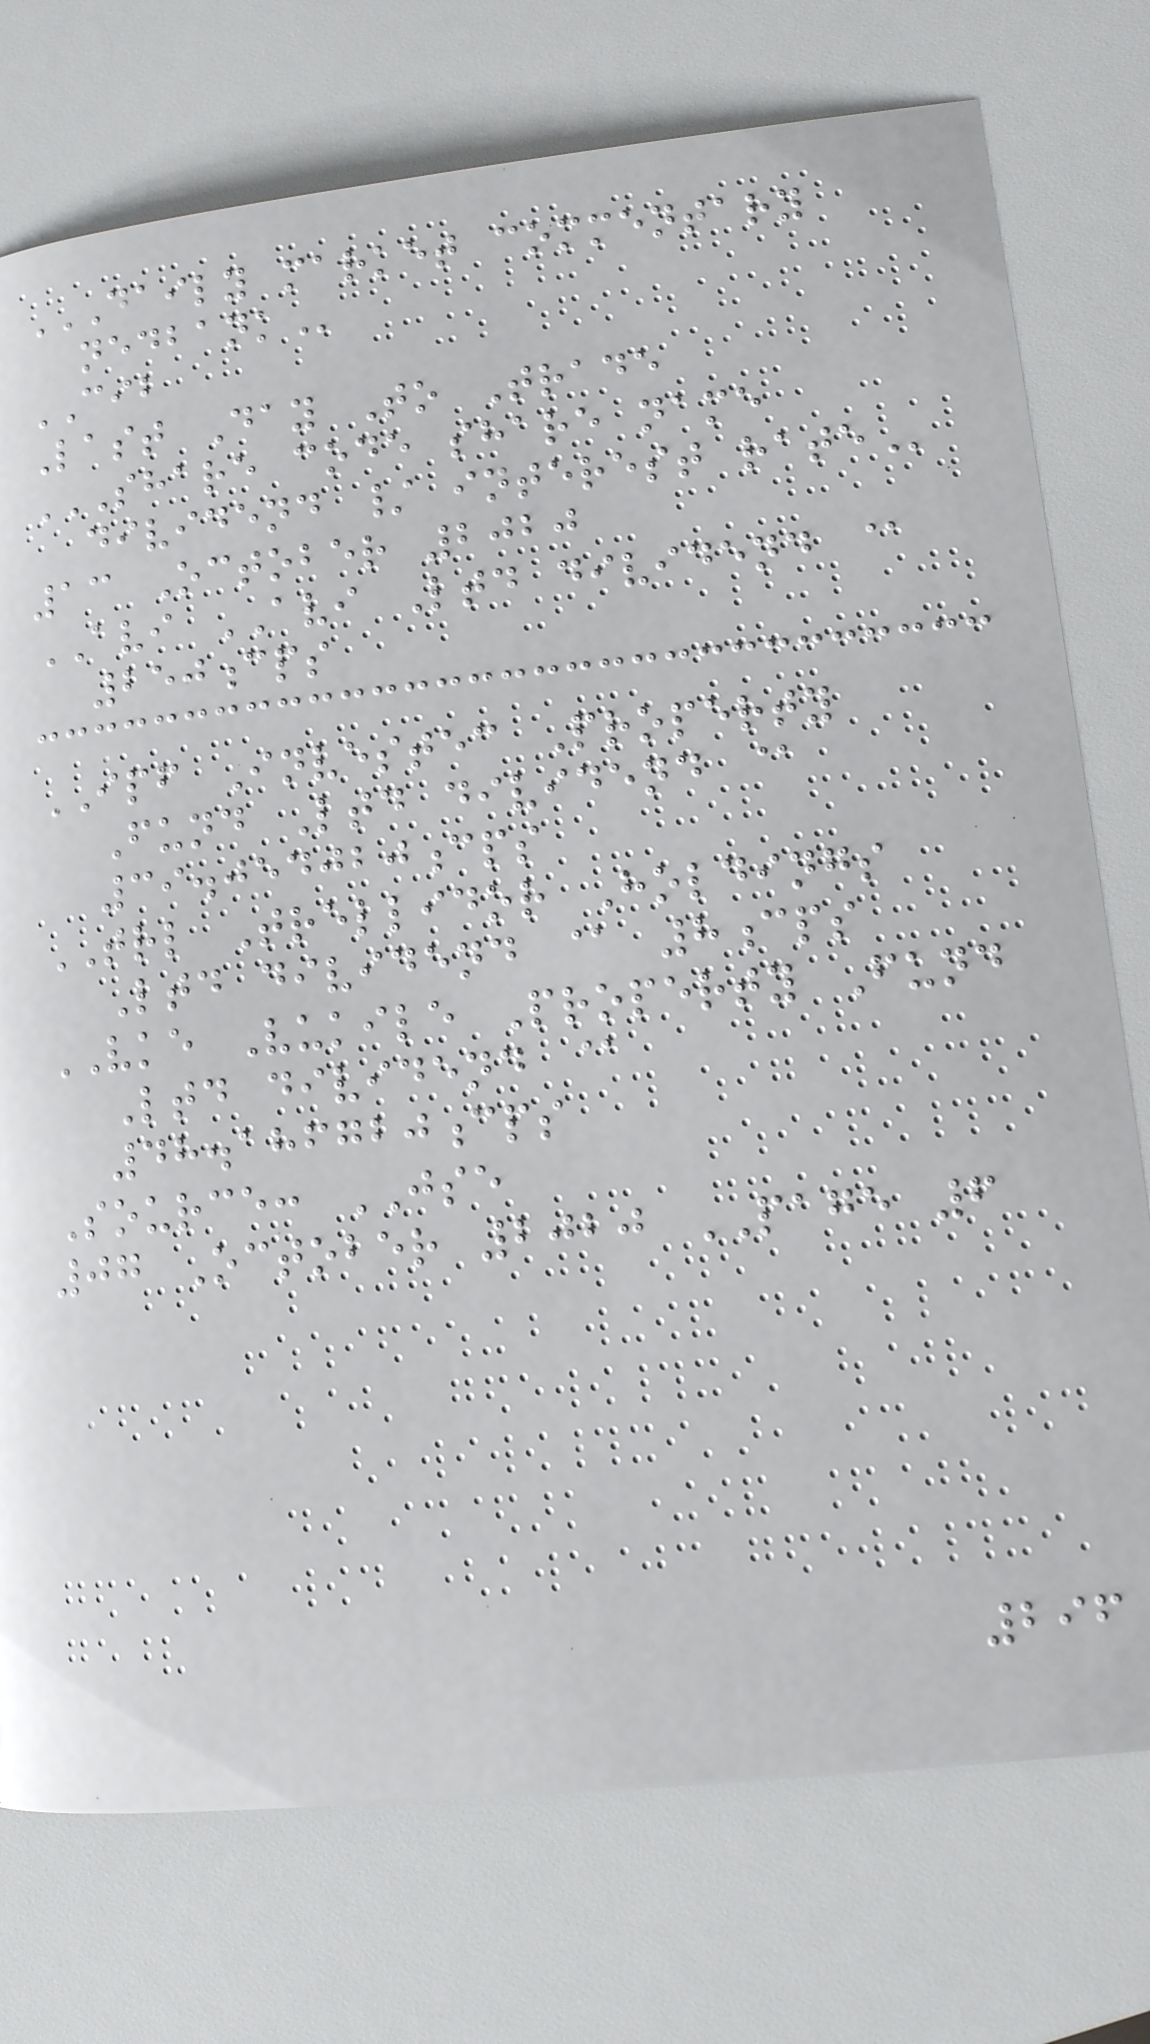DAILY MARKET COMMENTARY
NEDBANK
CIB
Last Day To Trade
SHARE CODE SHARE NAME
DIVIDEND / INTEREST RATE
13 October 2020
AVI AVI Ltd dividend @
250cps
IPF Investec Property
Fund Ltd dividend @
39.054020cps
TRL Trellidor Holdings
Ltd dividend @ 8cps
VKE Vukile Property Fund
Ltd dividend @
48.186720cps
Source: JSE
07 October 2020 PAGE 6
296
